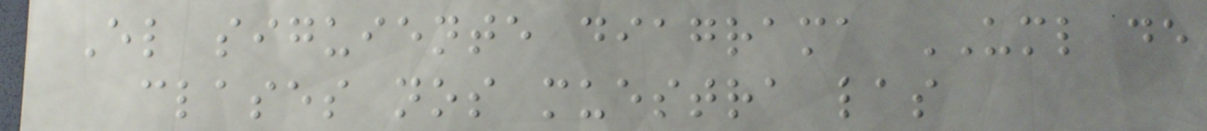El siguiente diagrama UML de
clases nos muestra las
